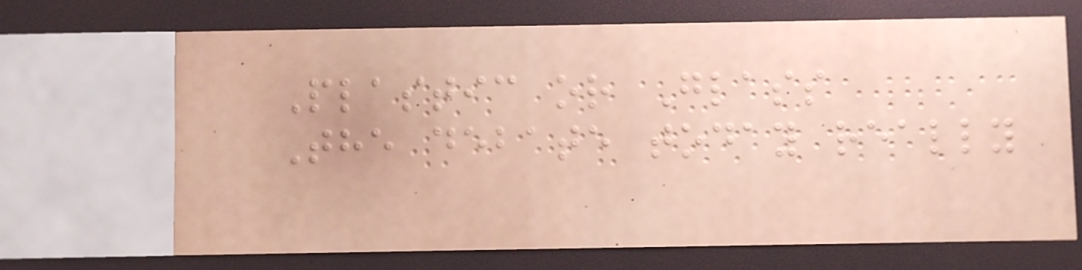Plastic or Glass
The debate today really
